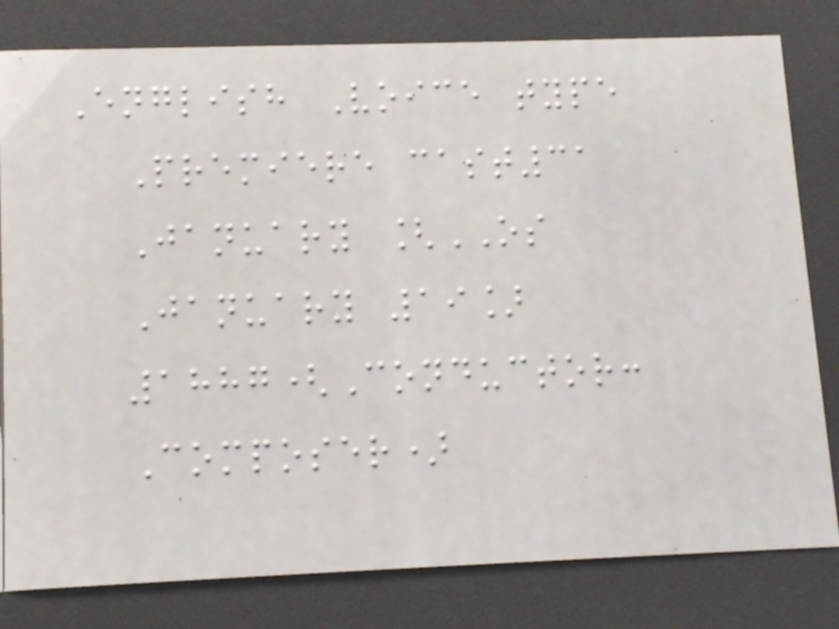English Voice type
Premiere cast31
January [OS
January 19]
1887(Conductor:
Composer)
